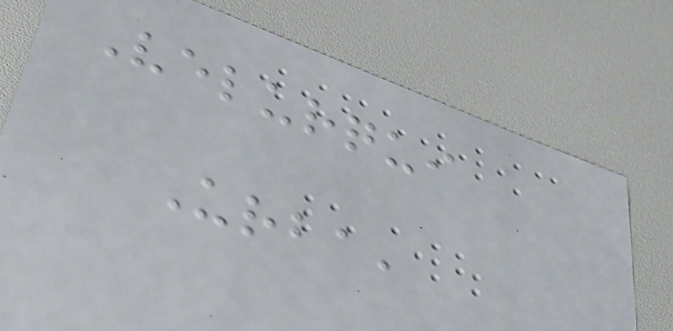Velurqui
Urba,
